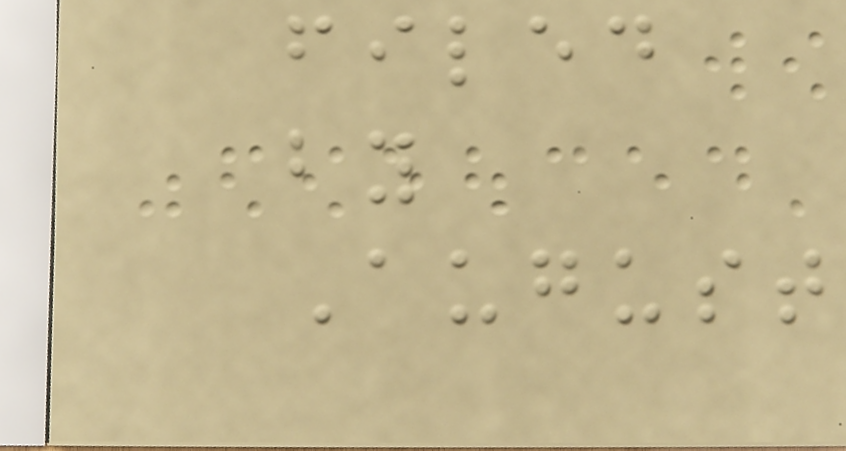filed
by
August
